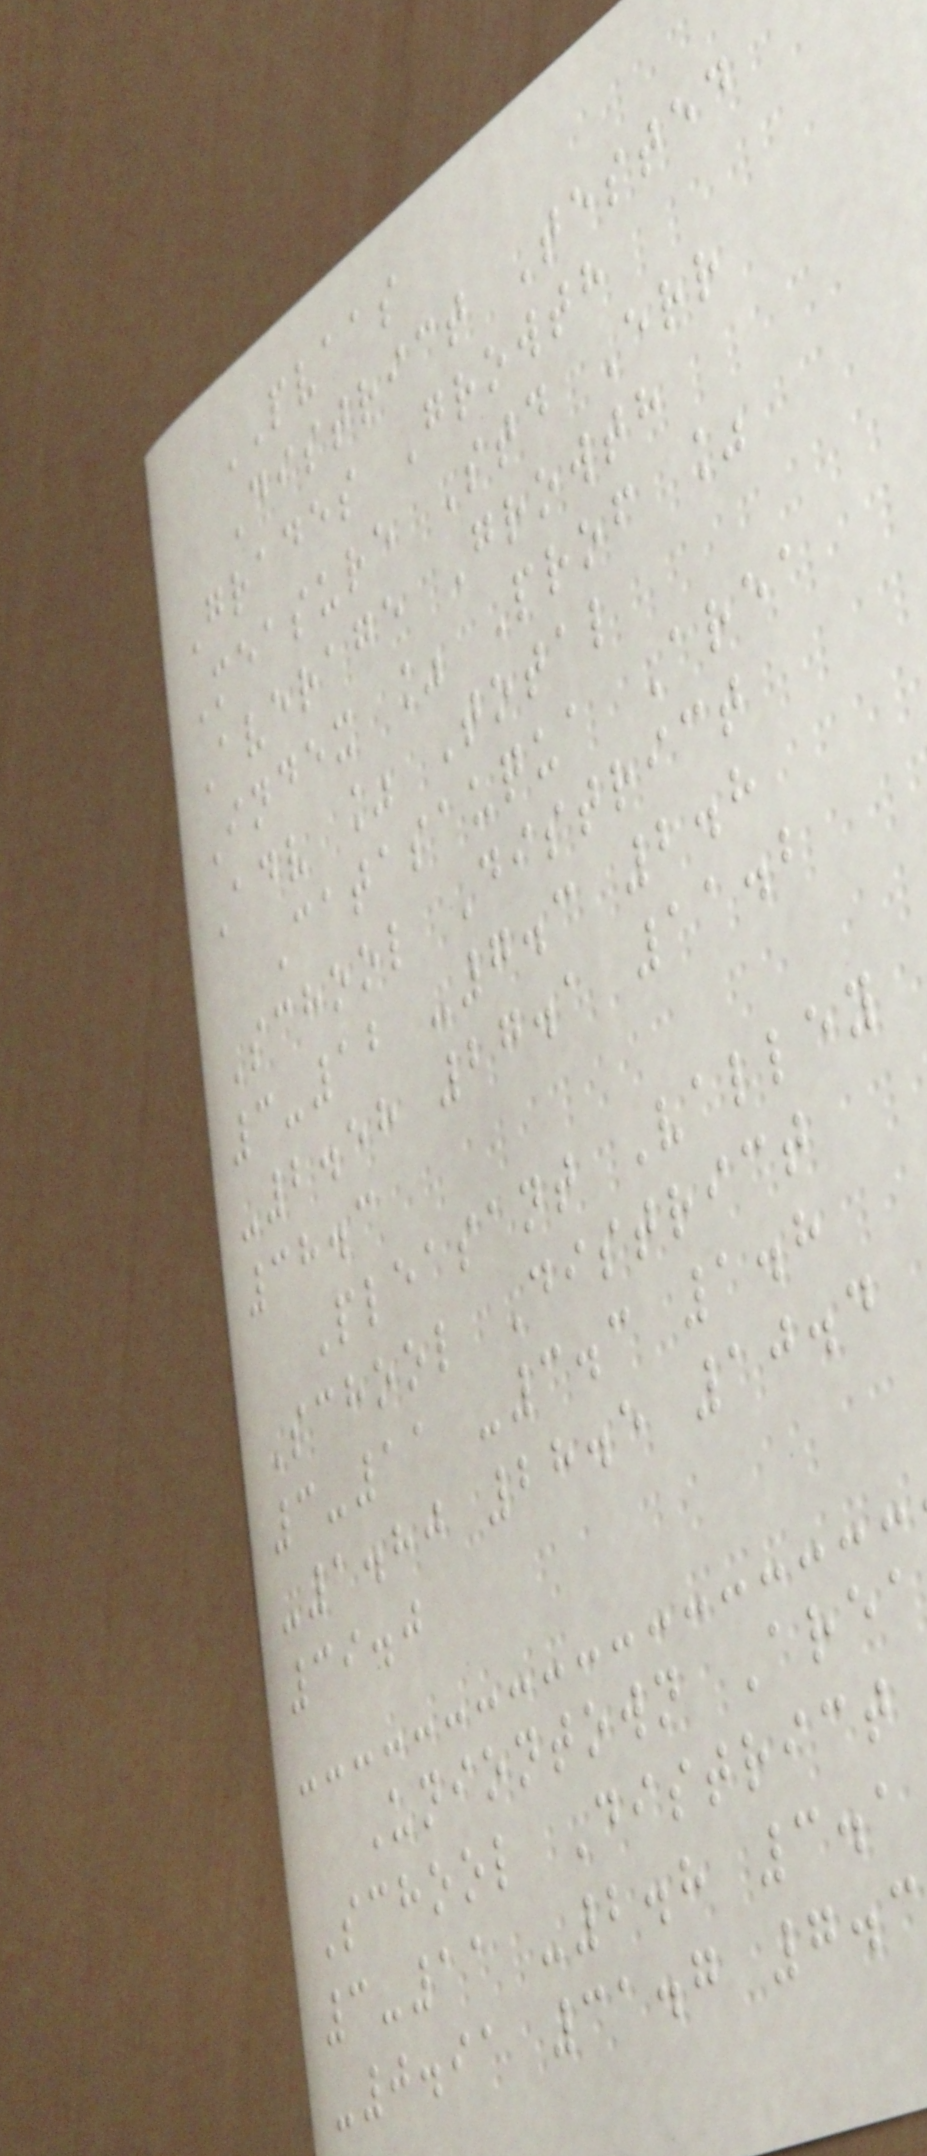PVAAS
District Tested
Grades Growth
Measure Std Err
Average Growth
Index % Prof %
Adv % Total
Catasauqua Area
School District
3-12 -7.3 2.8
-2.58 27.1 11.2
38.3
Pleasant Valley
School District
3-11 -3.3 1.8
-1.80 28.5 10.4
39.0
Uniontown Area
School District
3-11 -2.8 3.1
-0.91 31.7 7.3
